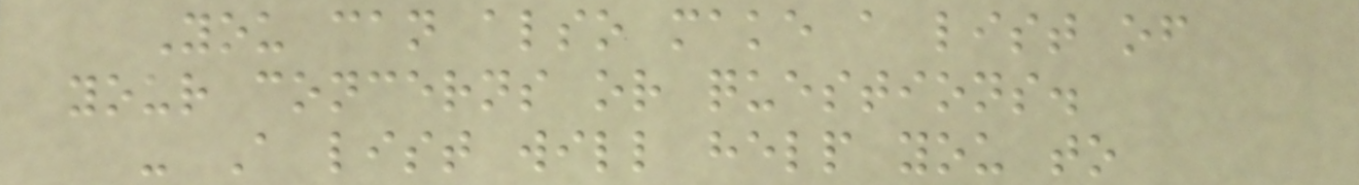You can also make a list of
your concerns or questions.
- A list will help you to
